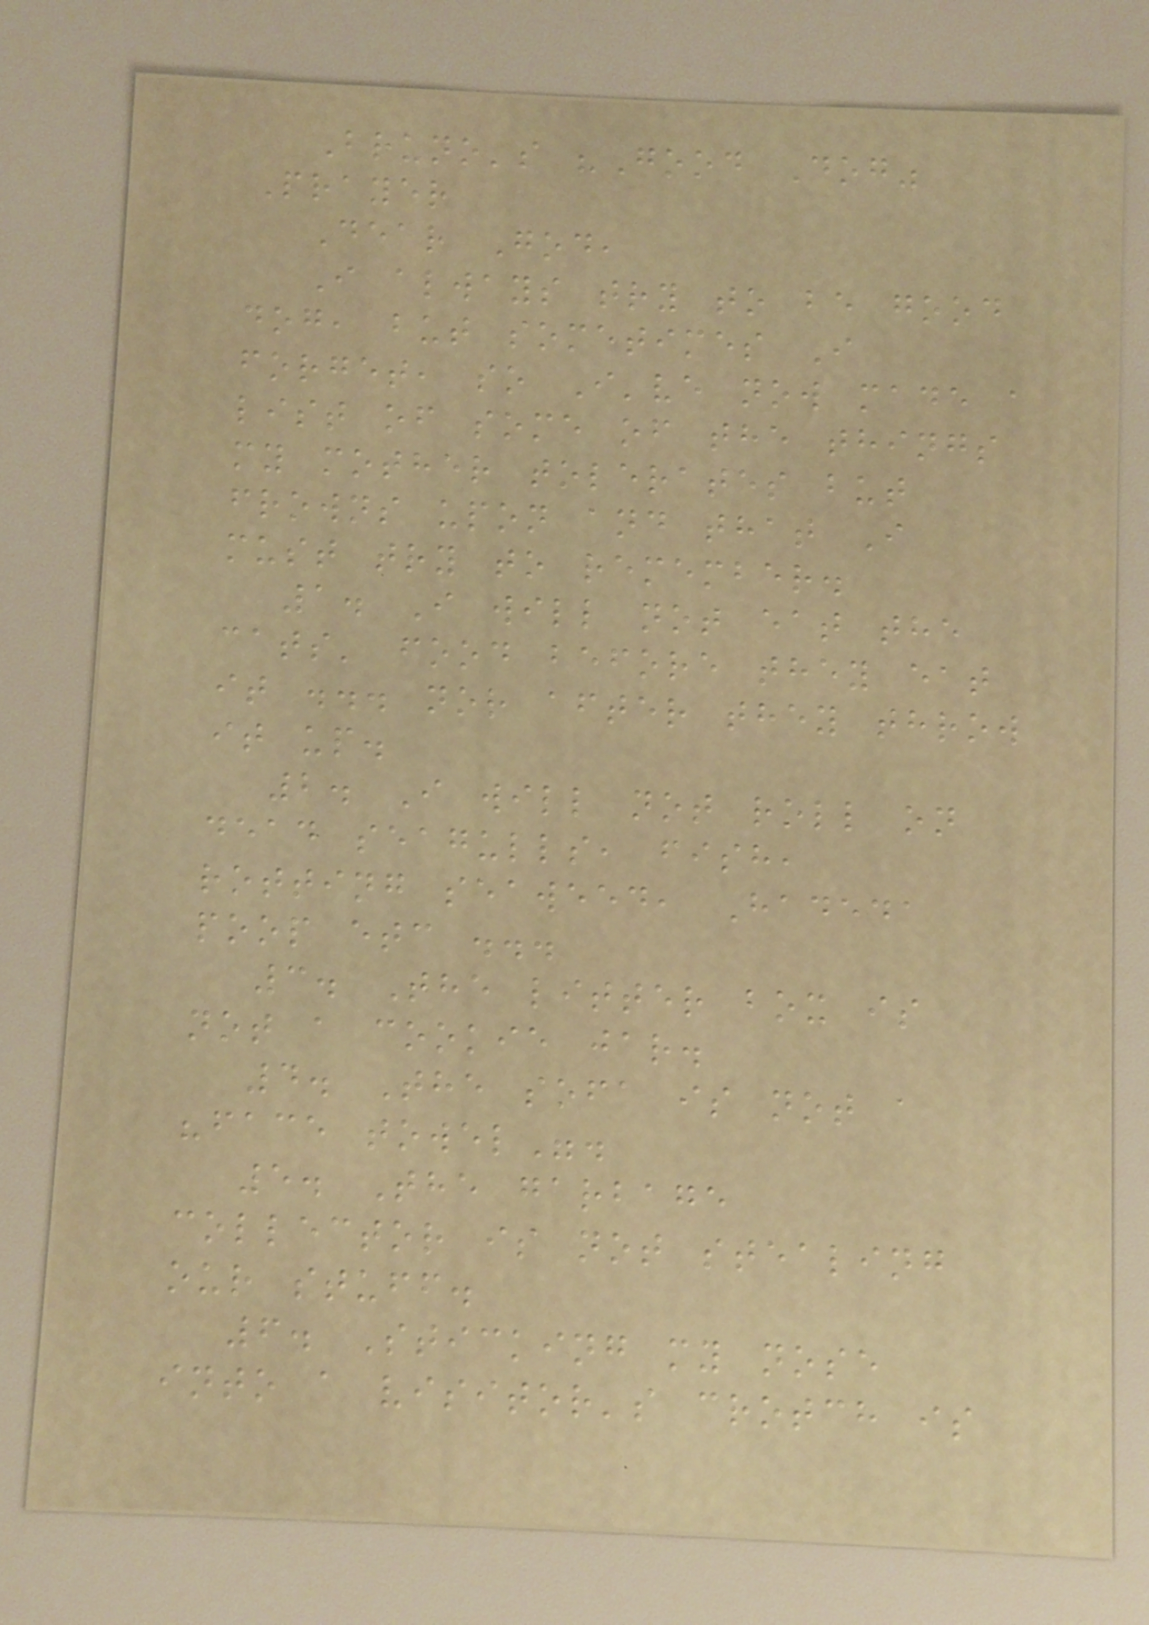Bruno's "Good Dog"
Prayer
Dear God,
I always try to be good
dog, but sometimes I
forget, so I've now made a
list of some of the things
my mother tolerates but
frowns upon and that I
must try to remember.
1. I will not eat the
cats' food before they eat
it ... nor after they throw
it up.
2. I will not roll on
dead seagulls, fish,
rotting seaweed, Hadeda
poop etc ...
3. The litter box is
not a cookie jar.
4. The sofa is not a
"face towel".
5. The garbage
collector is not stealing
our stuff.
6. Sticking my nose
into a visitor's crotch is
